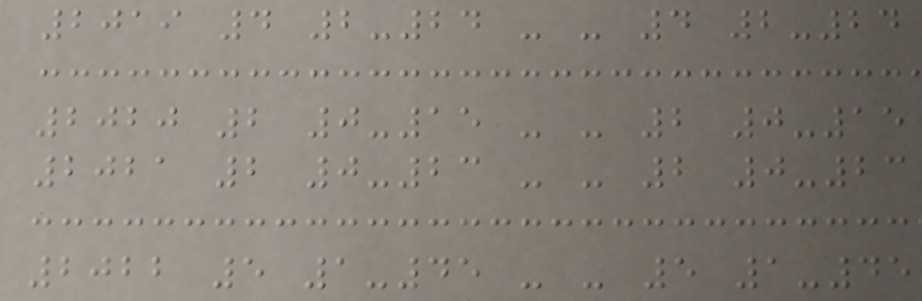2019 4 2-24 - - 4 2-24
2020 2 0-15 - - 2 0-15
2021 2 0-23 - - 2 0-23
2022 5 1-45 - - 5 1-45
